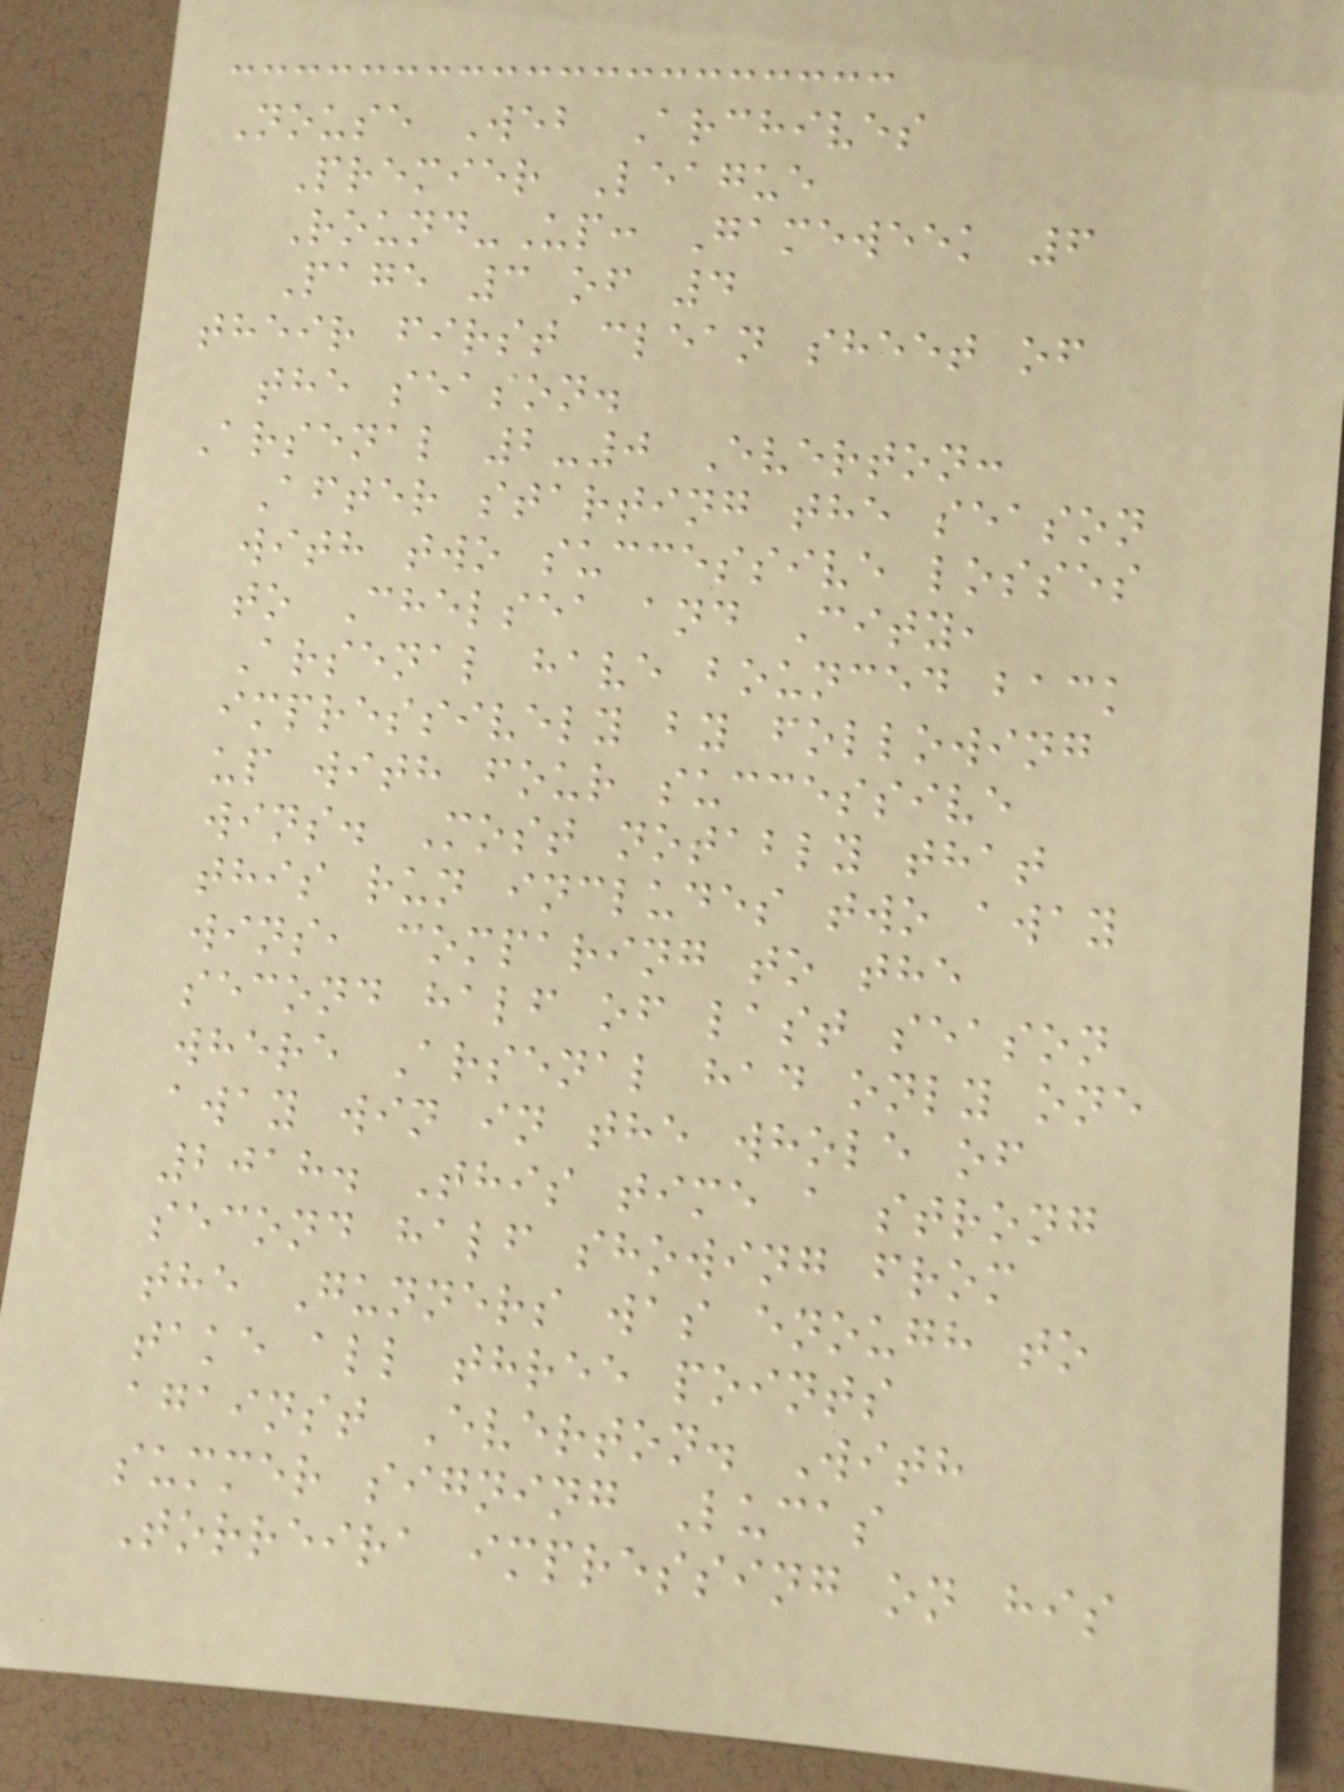Nouse Web Archives
Premier League
Round-Up: Gameweek 6
Page 3 of 4
their first clean sheet of
the season.
Arsenal 2-0 Everton:
After starting the season
with two successive losses
to Chelsea and City,
Arsenal have bounced back
impressively by following
up with four successive
wins. Most notably that
this run includes two away
wins, comparing to the
second half of last season
where Arsenal had only one
away win in the whole of
2018. This time a strong
second half showing from
the Gunners was enough to
take all three points
against Everton. With
summer signing Lucas
Torreira impressing on his
